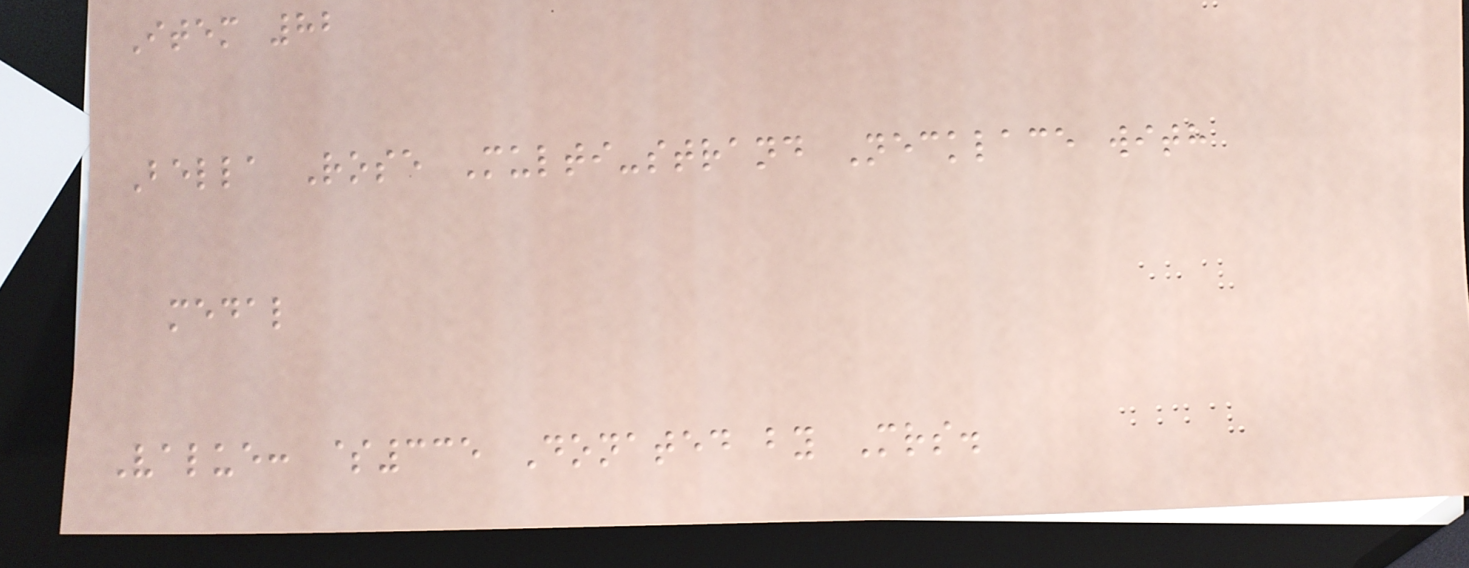Item 82
Bella Rose Multi-strand Necklace with
medal
Value: $335 Donated by Mrs.
